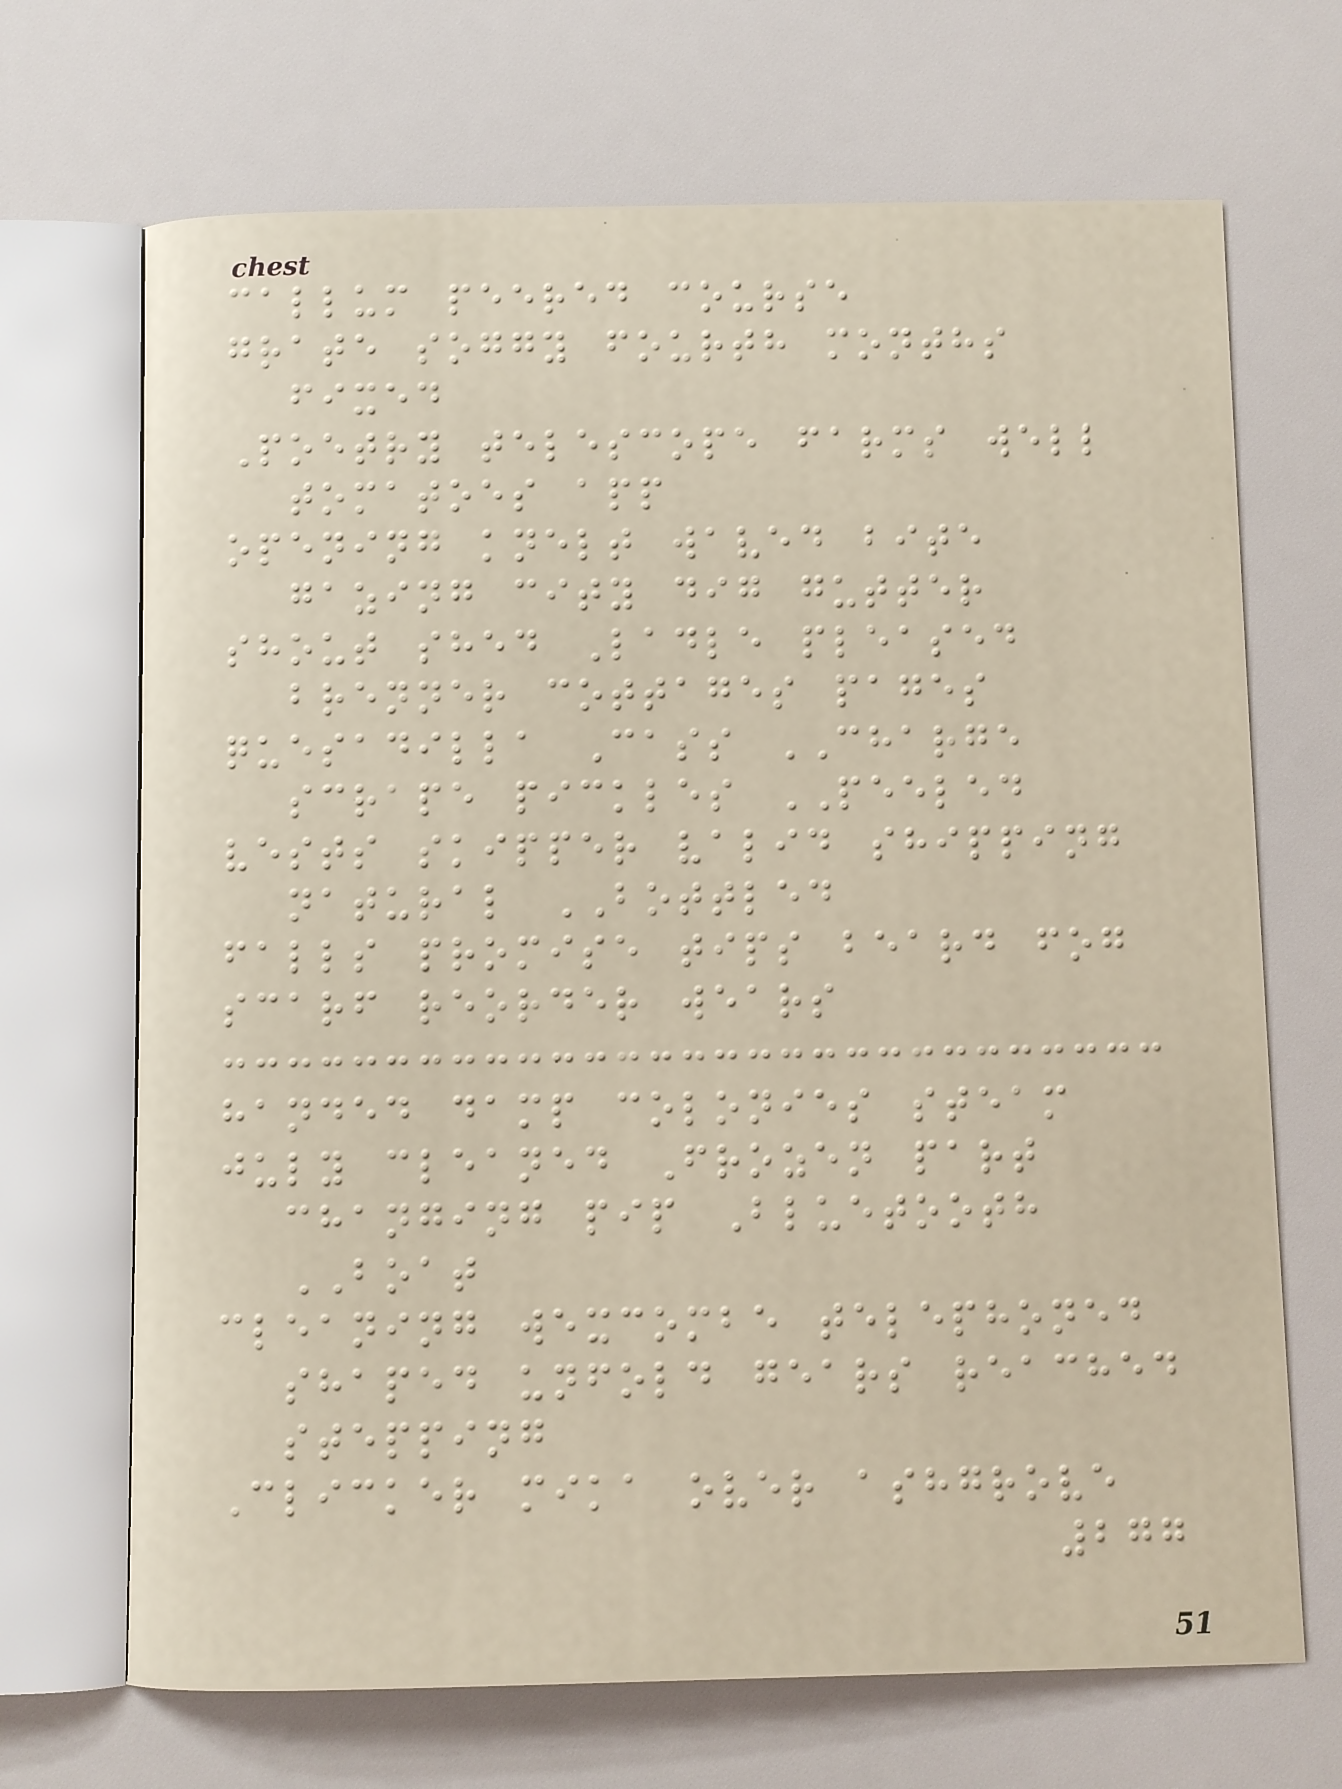callum peered course
grate soggy fourth months
fixed
Poetry telescope farms well
tomatoes app
opening knelt waved bite
gazing city dig gutter
shout shed Ladle pleased
brenner cottages pages
quesadilla Cass CHARGE
scrape pickles PEELED
vests skipper valid shipping
natural BOTTLED
falls promise tips beard fog
scarf reorder wears
handed damp colonies steam
july cleaned Frozen part
changing pip Bluetooth
BOAT
cleaning wexcombe telephoned
shaped unfold gears reached
stepping
Clicker mika over ashgrove
277
